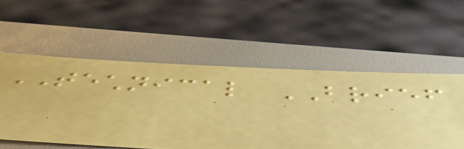TECHNICAL BRIEF
